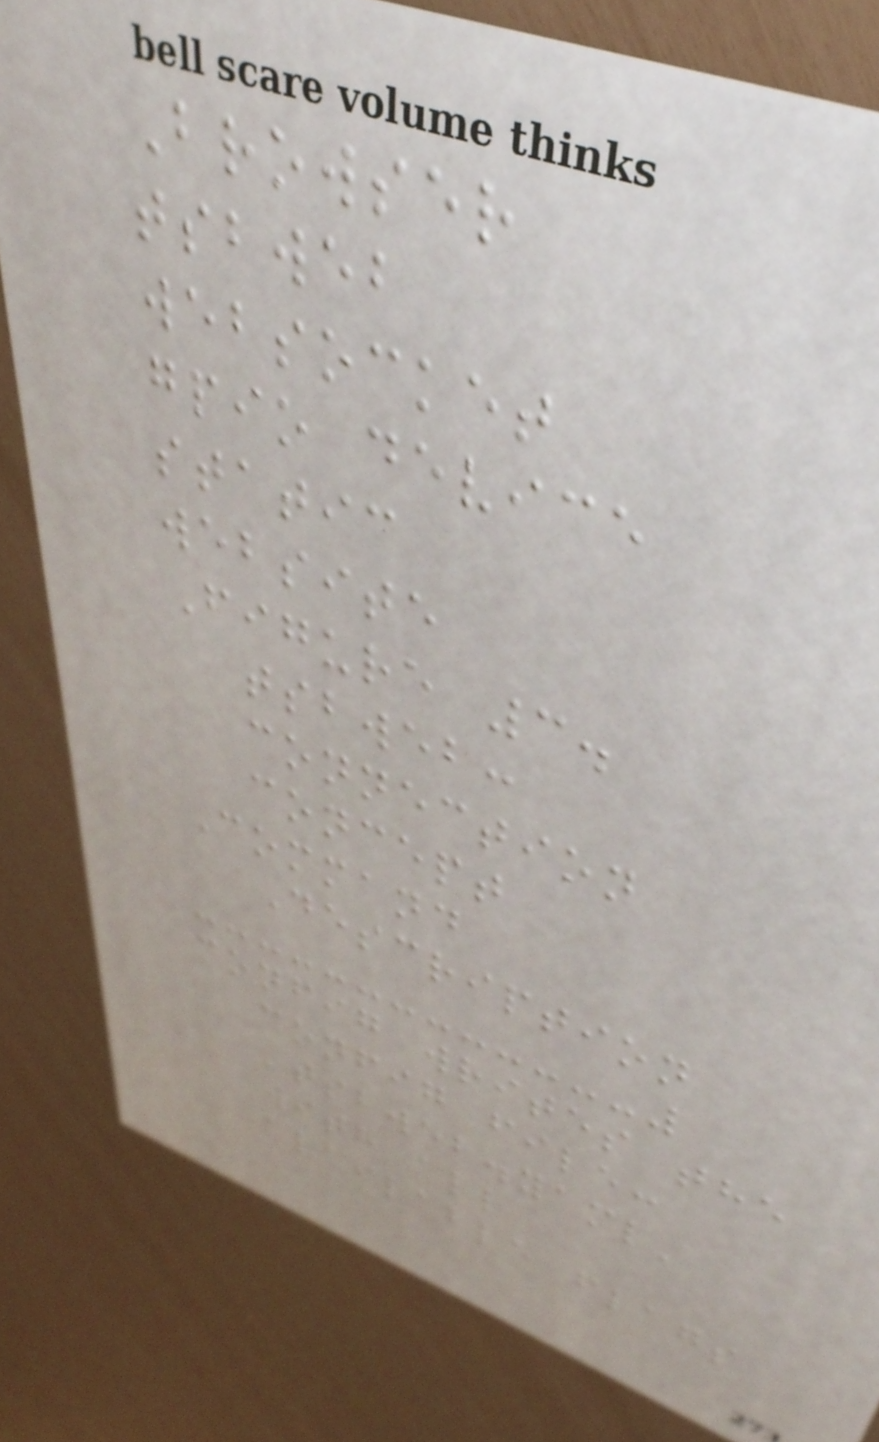Browser
tsbweb
websocket
gpio device
static
website
Figure 3.
tsbweb:
connection
concept
Command
Description
config writes the
config file:
'tsbweb.yaml'
with all
available flags
